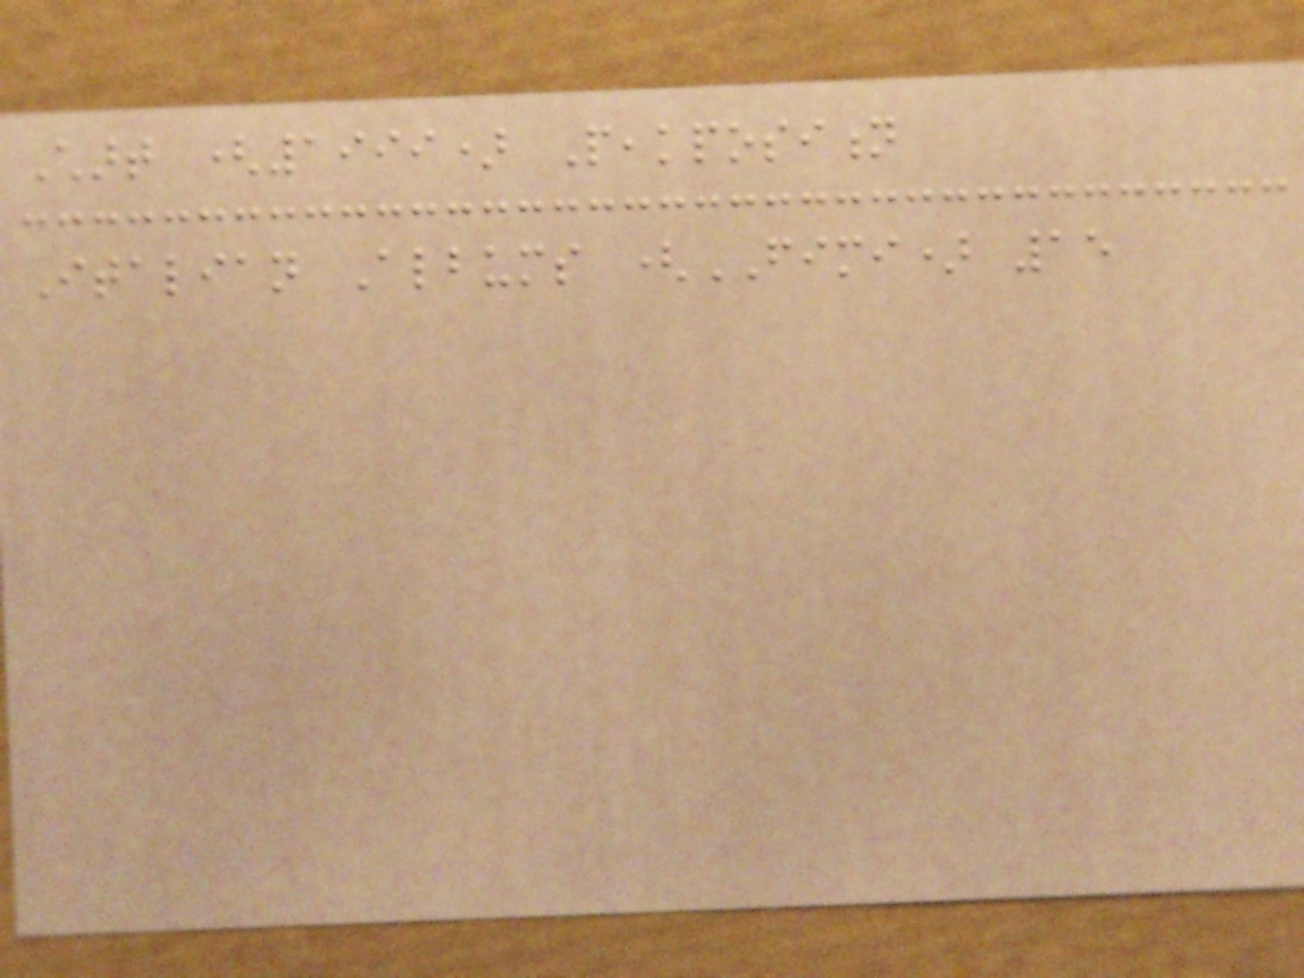Chart (1999) Peakposition
Italian Albums (FIMI) 15
